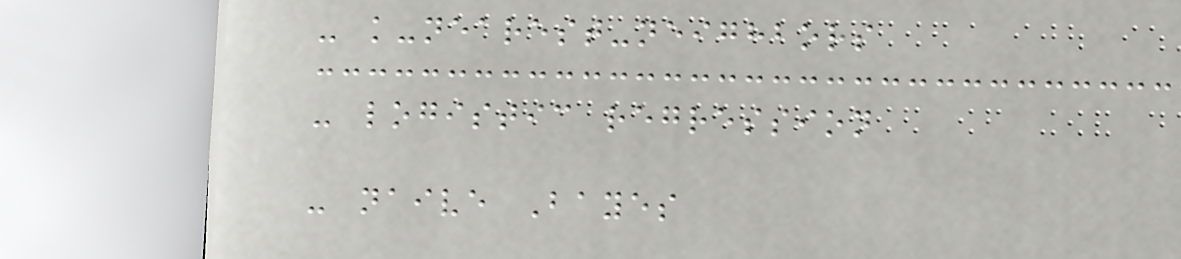- k-nearest-neighbors
- logistic regression
- naive Bayes
